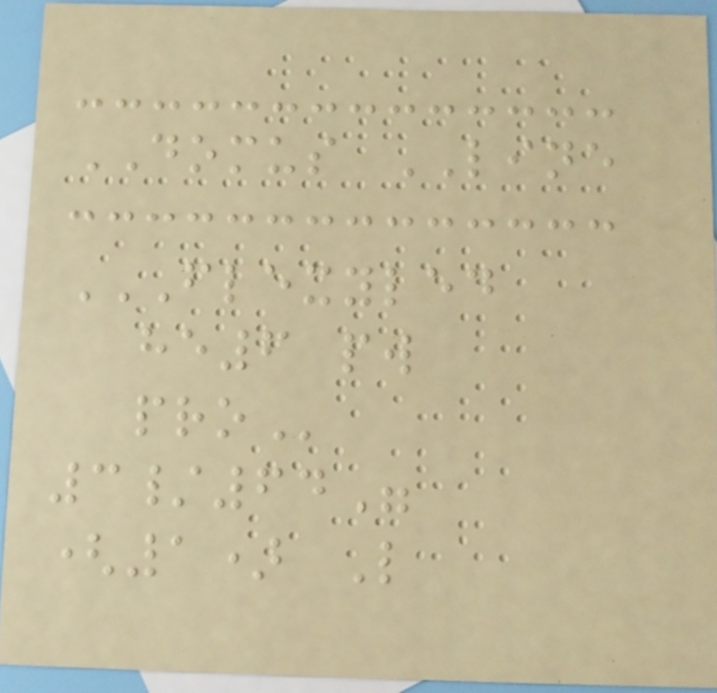DOMUS LINE
FLEXYLED
HE6 PW
PRO
3/64"
(1) L
